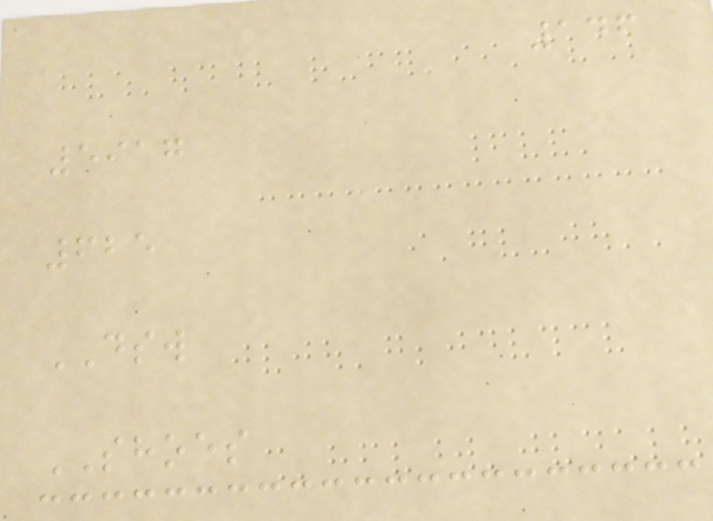146
5917
625
DSW
SHOES
